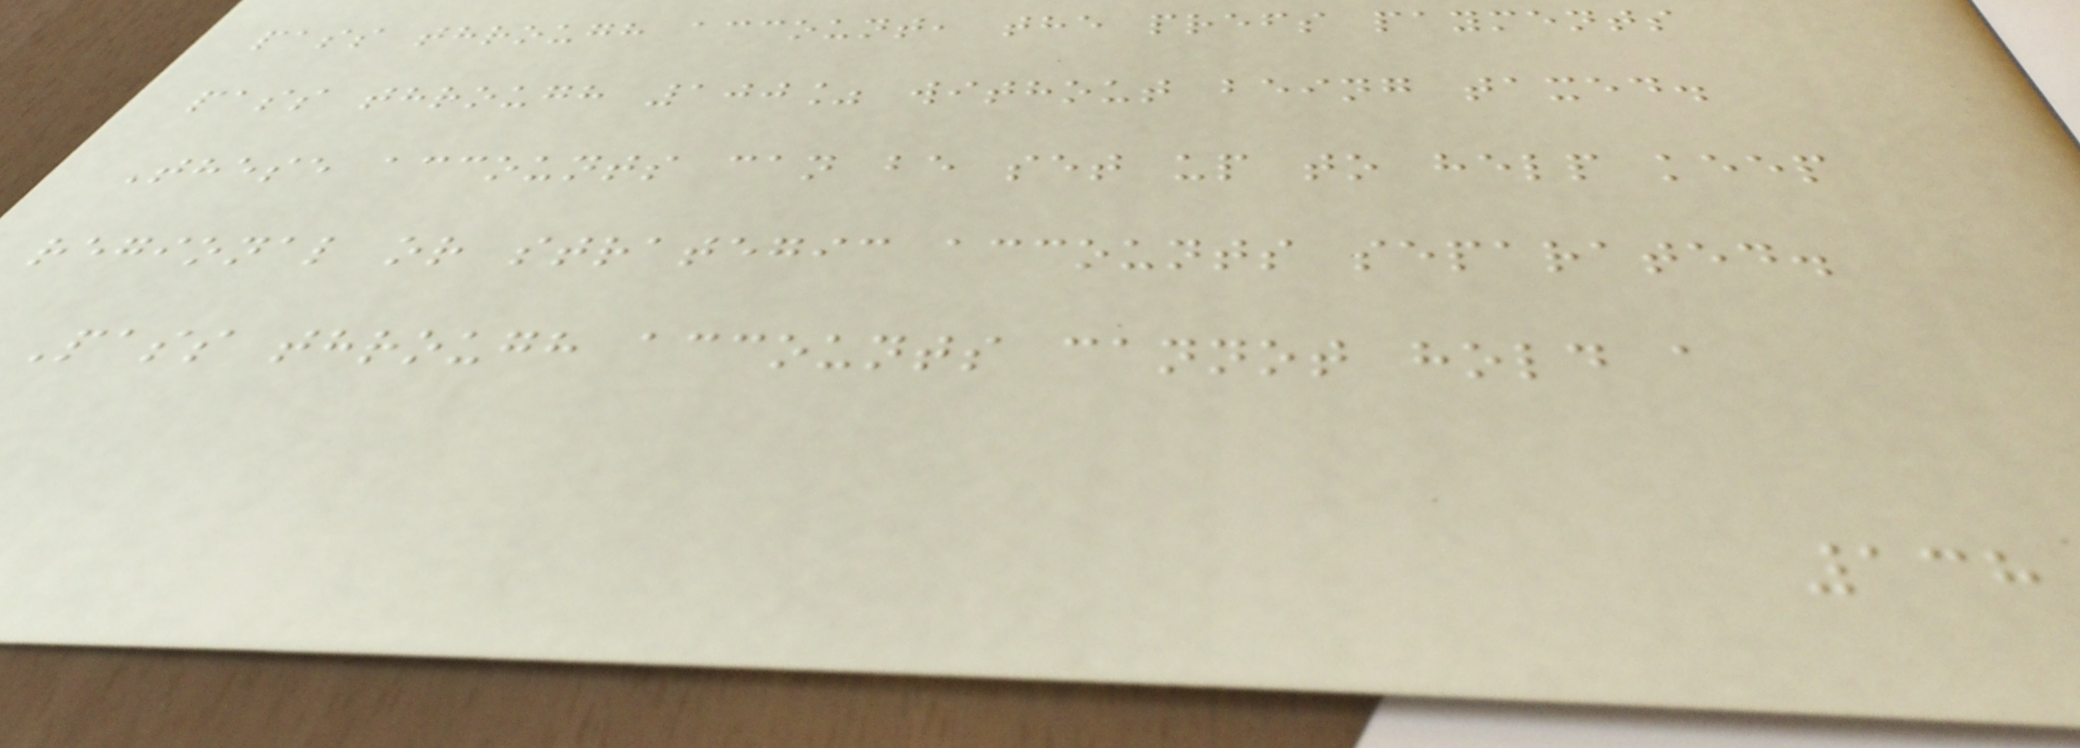pass through account, the prefs payments
pass through 100% without being taxed.
These accounts can be set up to help keep
regional or strategic accounts separated.
Pass through accounts cannot hold a
138
